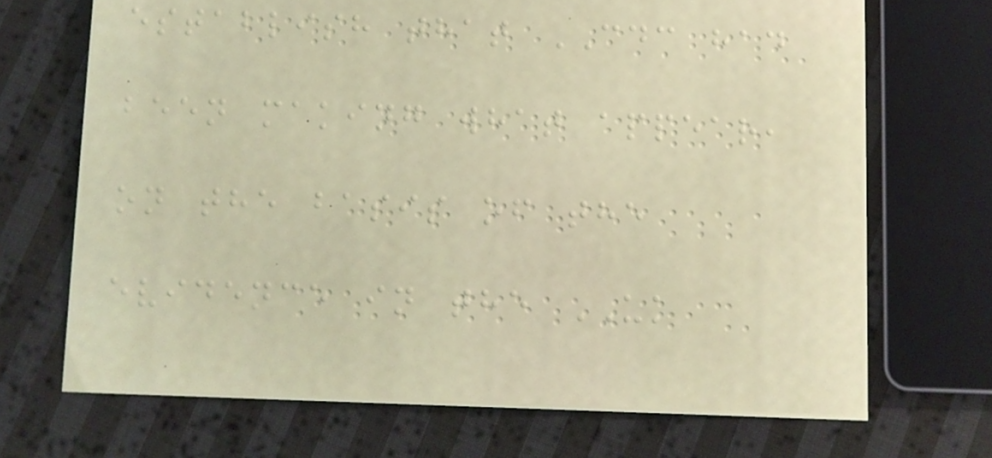establish that CDC had
been making what appear,
on the basis of the
evidence in the UK
